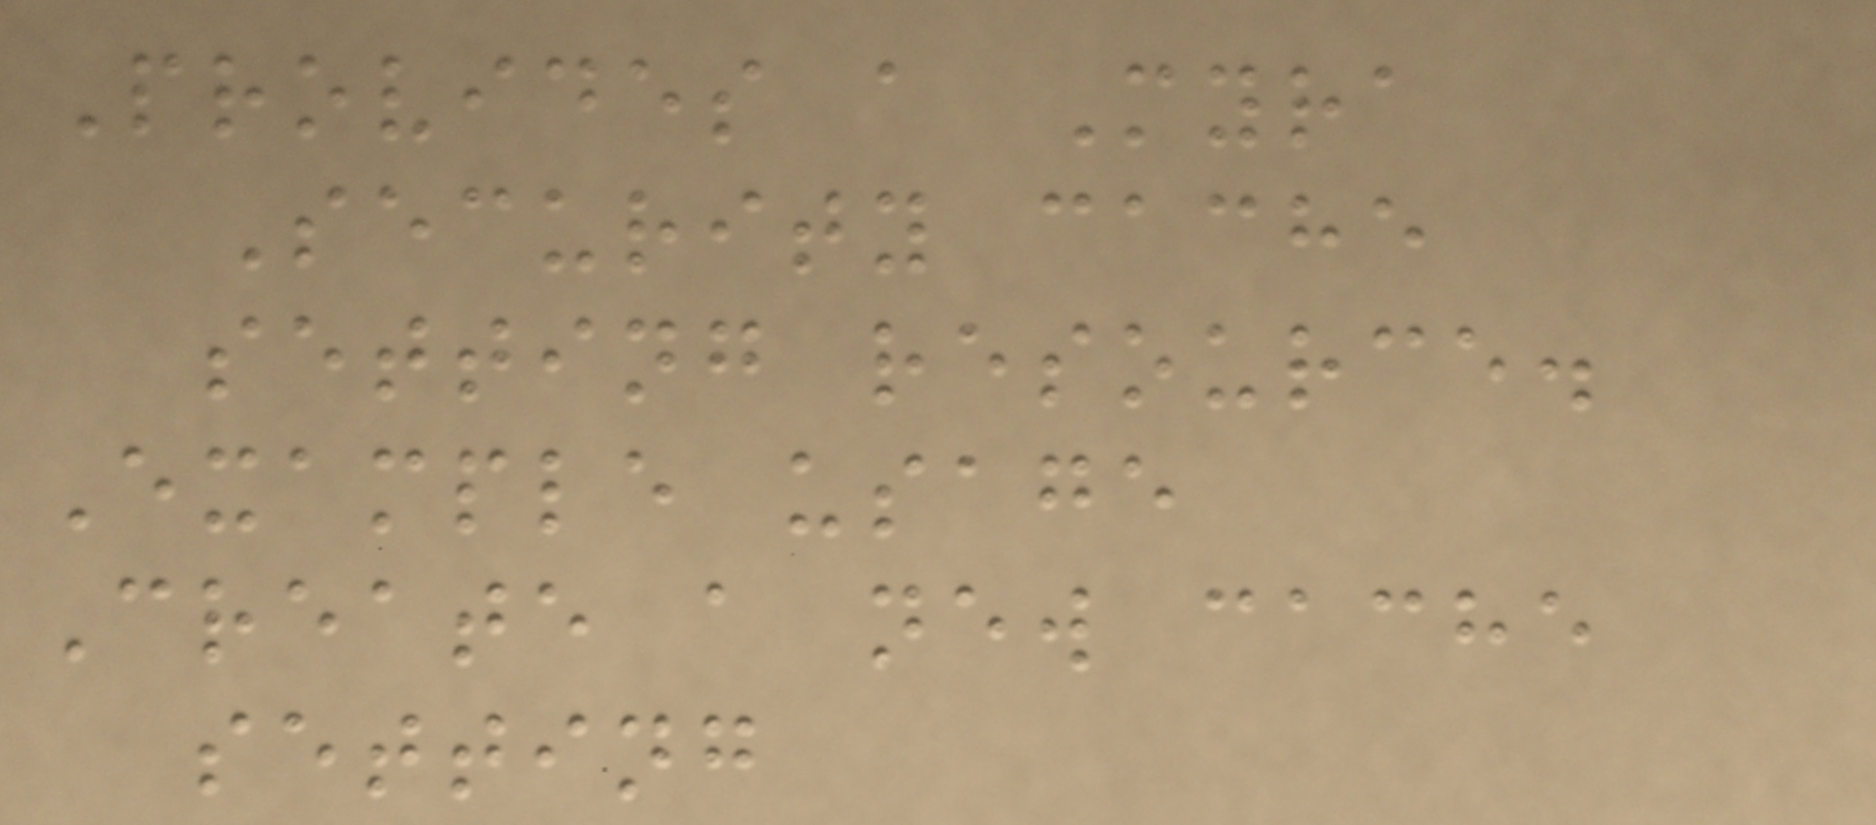Provides a Myra
Security cache
setting resource.
Example usage
Create a new cache
setting
